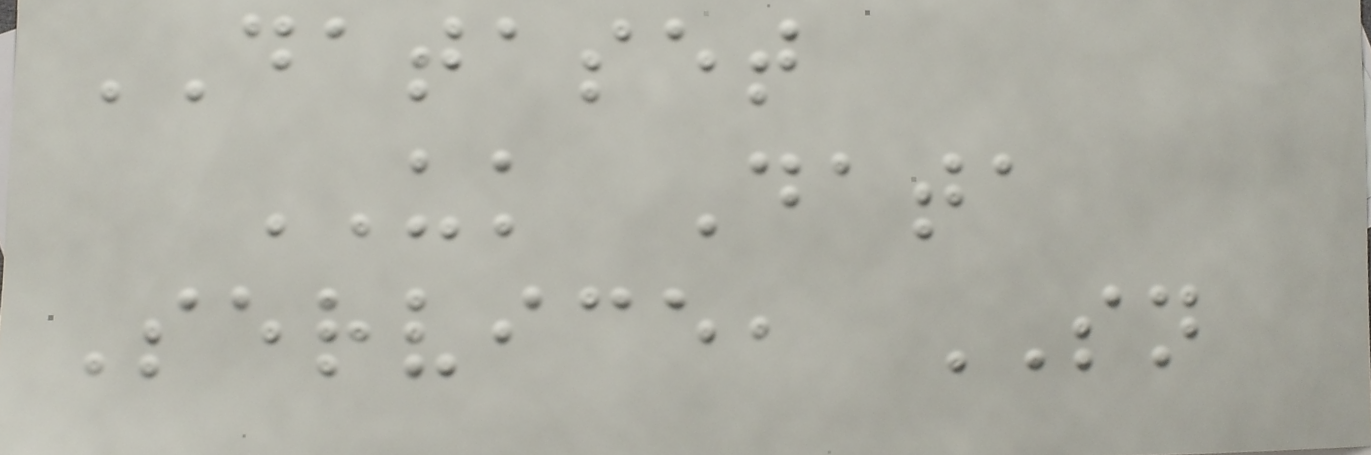DATASET
UK Data
Service, SN
